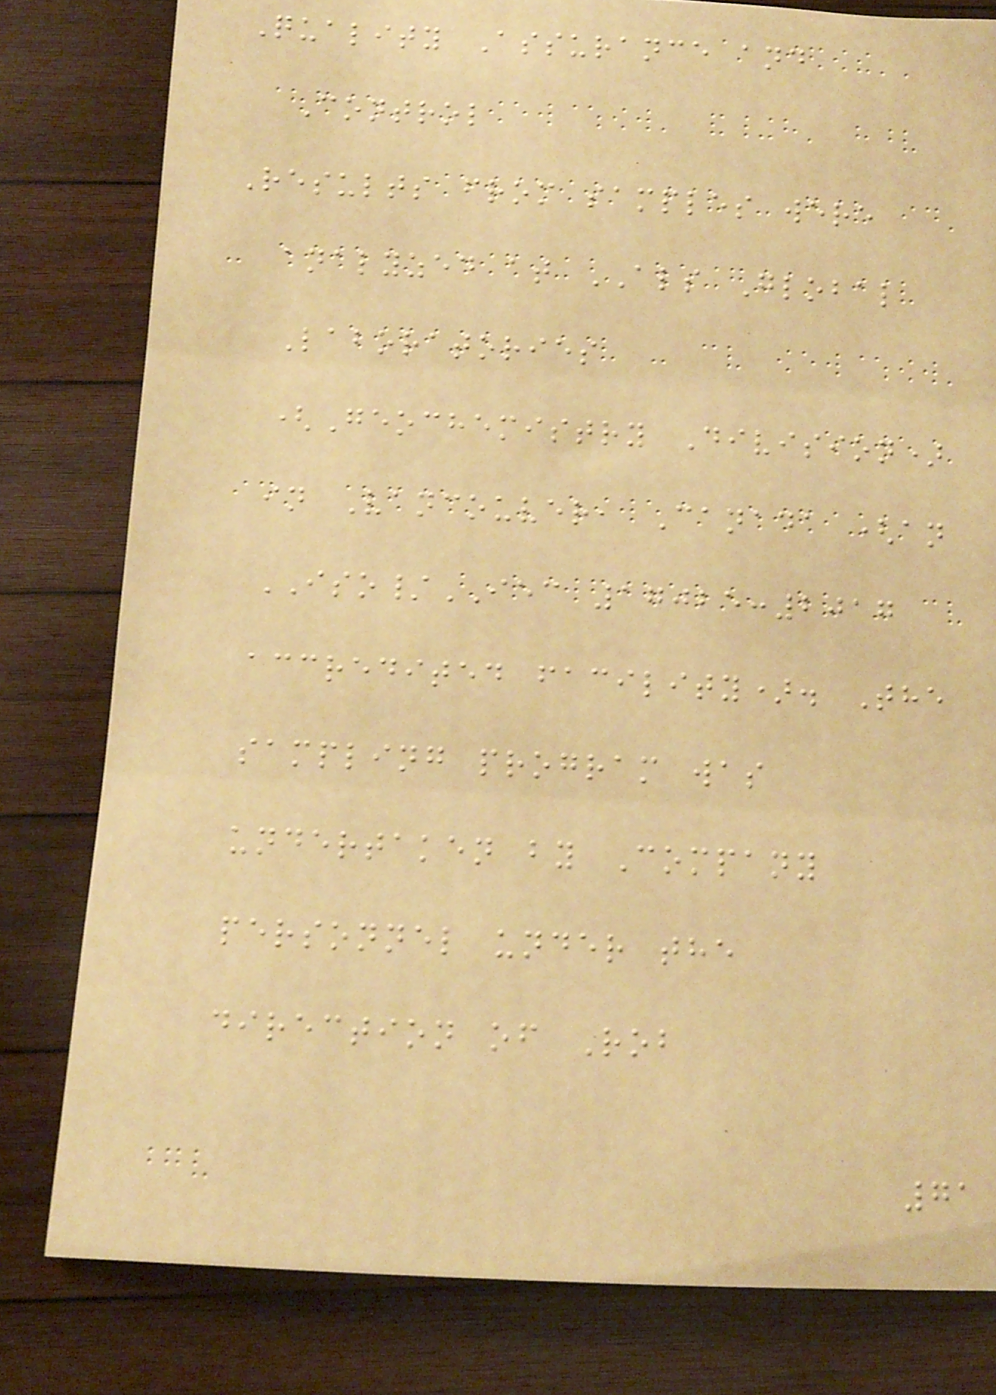Quality Assurance and
Control
Results from samples were
analyzed at ALS Global
Laboratories
(Geochemistry Division)
in Vancouver, Canada (an
ISO/IEC 17025:2017
accredited facility). The
sampling program was
undertaken by Company
personnel under the
direction of Rob
71
